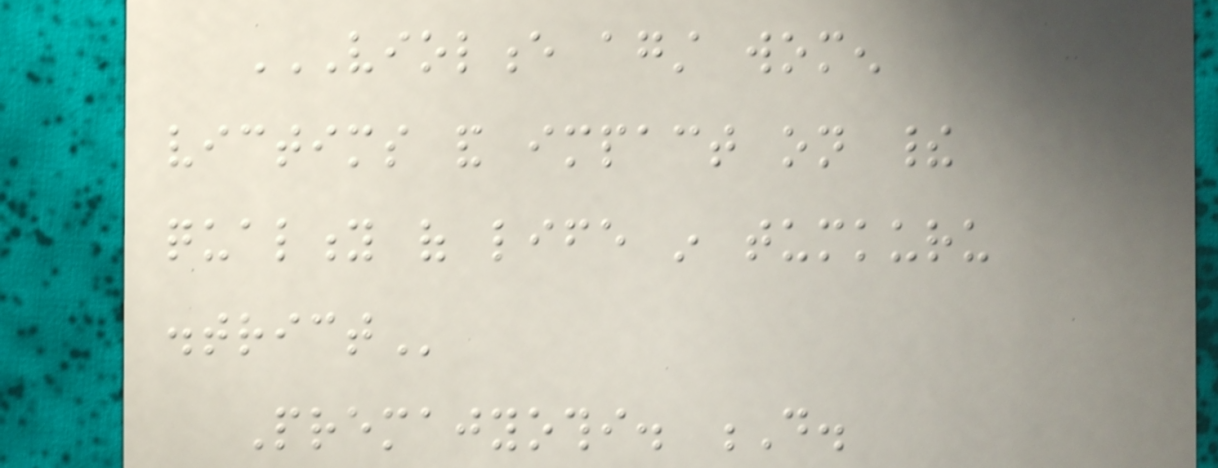VIOLENCE AGAINST WOMEN
VICTIMS AND IMPACT ON THEIR
QUALITY OF LIFE IN TUMKURU
DISTRICT
Premajyothi. D.
